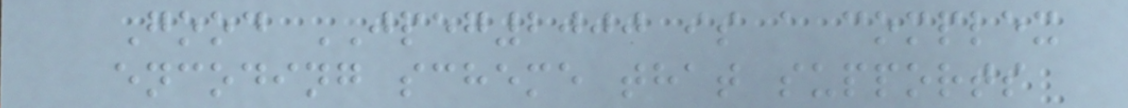Good JPEG2000 is a complex
encoding scheme that supports
